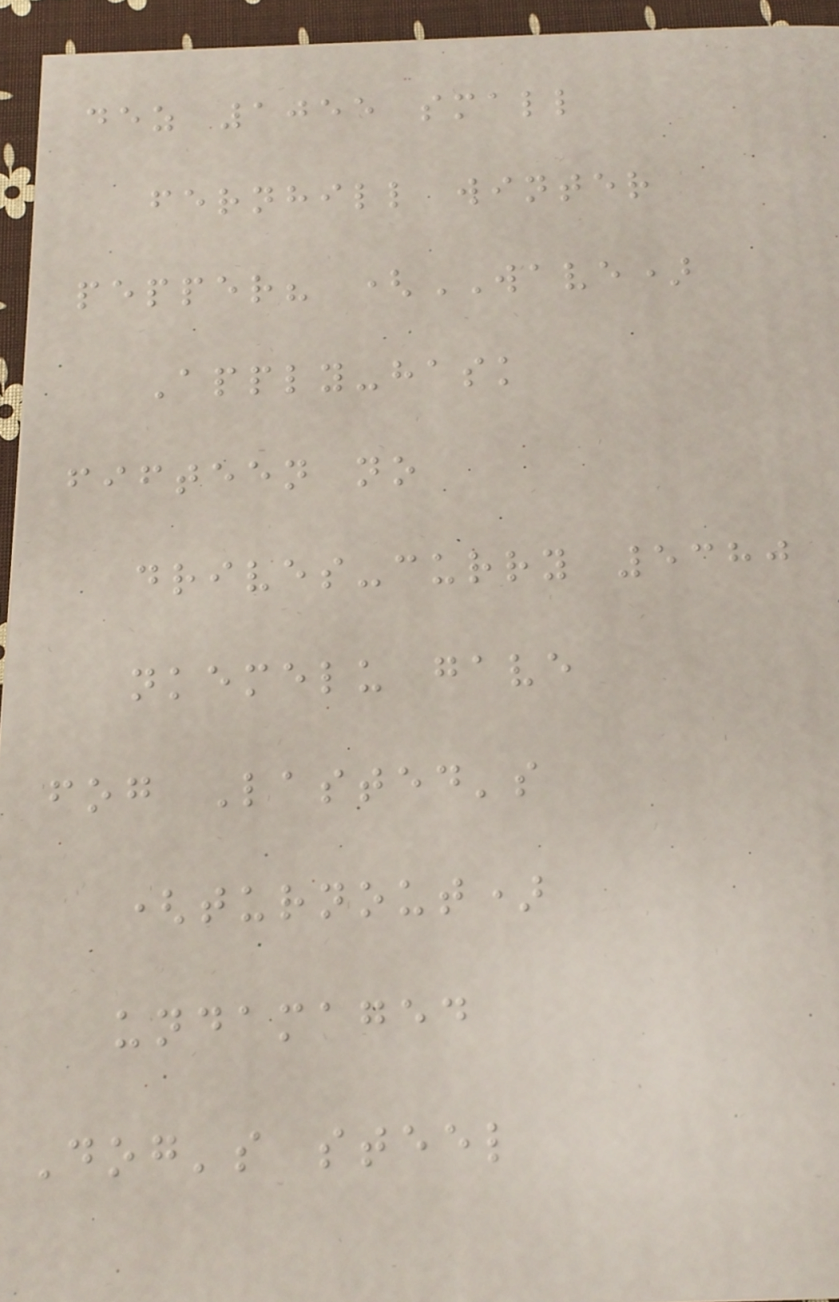dez 1055 small
fernhill winter
pepper? (WAVE)
Apply-hask
fifteen no
drives-curry 5380
nkemelu gave
fog Lasted's
(turnout)
undamaged
Dog's steel
